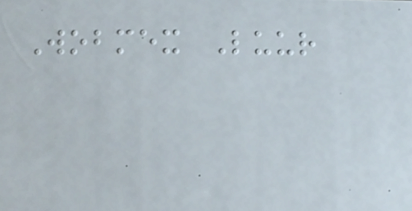Wobmex Luur
